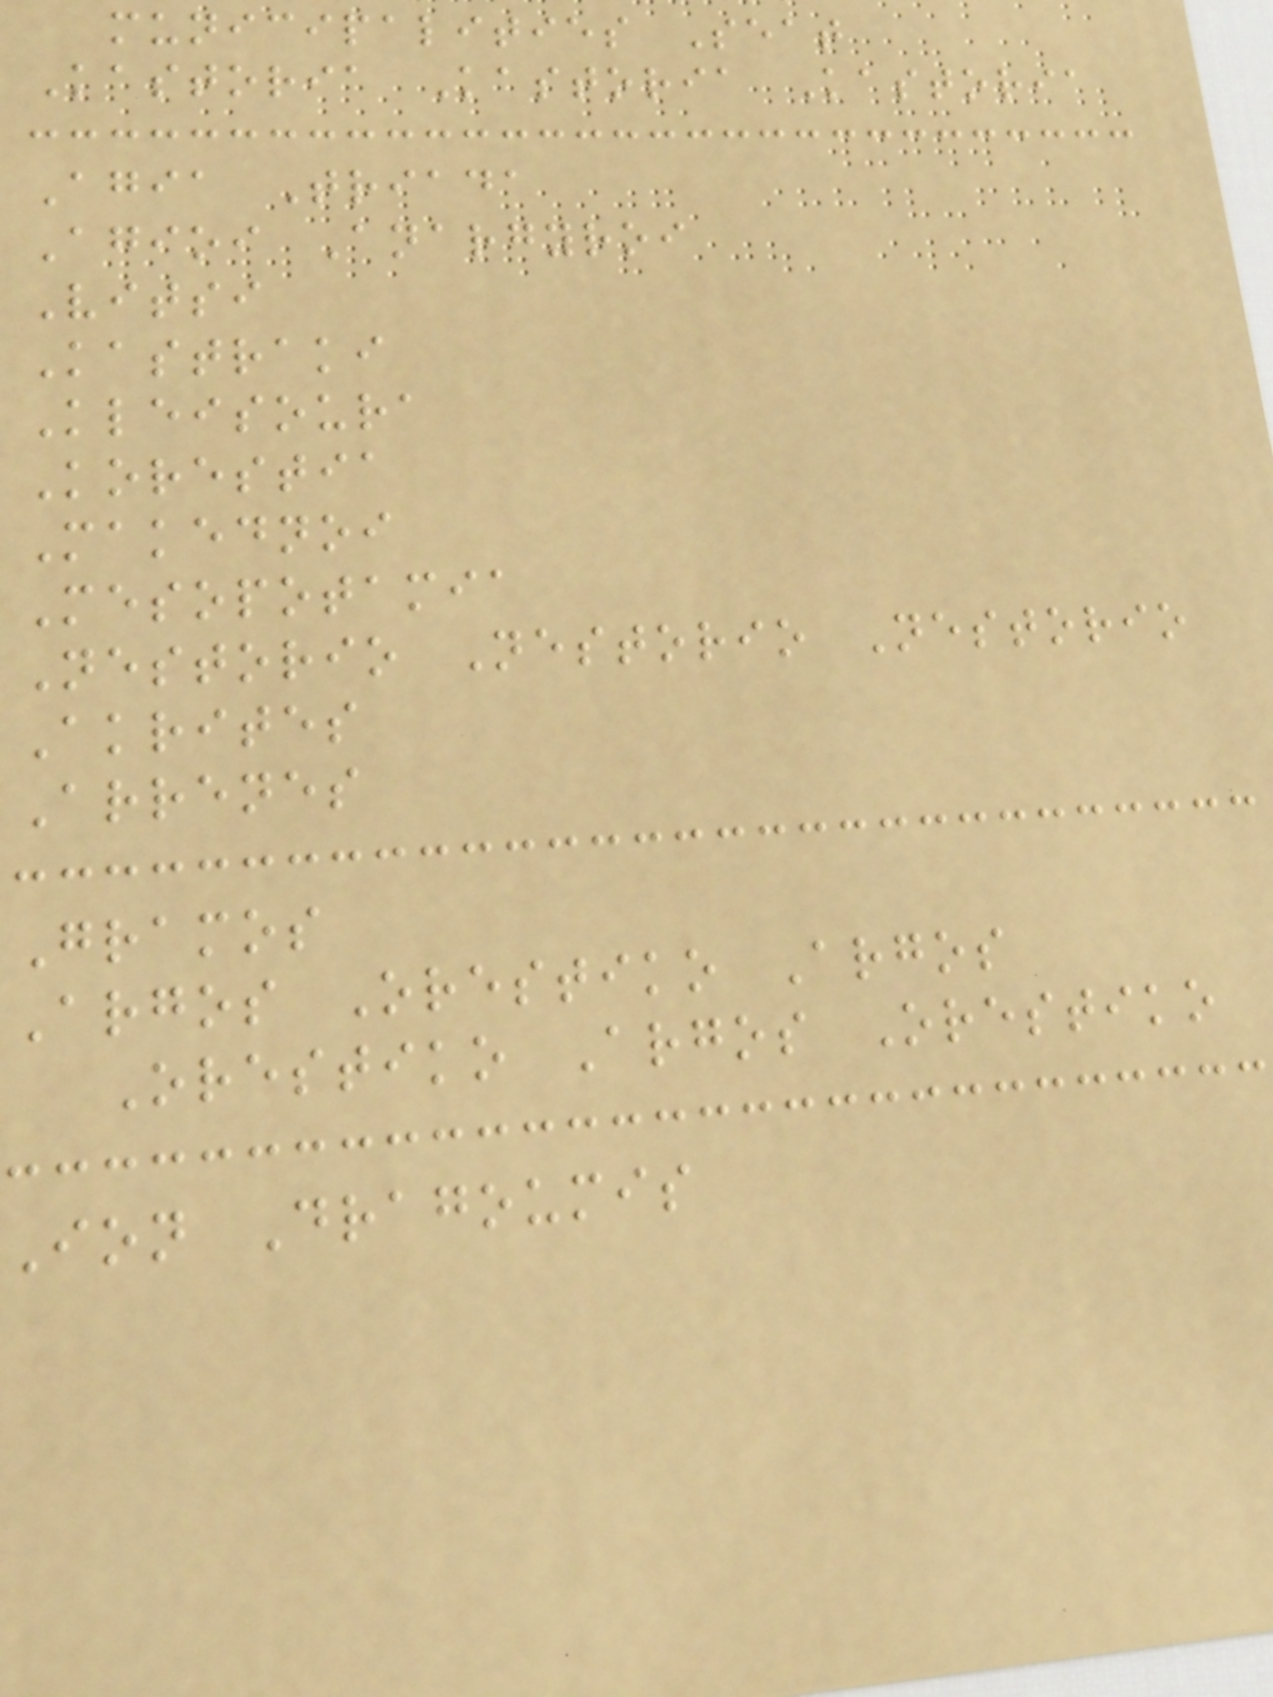municipalities Seat
Kastoria Kastoria Kastoria
Agia Triada
Agioi Anargyroi
Vitsi
Kastraki
Kleisoura
Korestia
Makednoi
Mesopotamia
Nestorio Nestorio Nestorio
Akrites
Arrenes
Gramos
Argos Orestiko Argos
Orestiko Argos Orestiko
Ion Dragoumis
